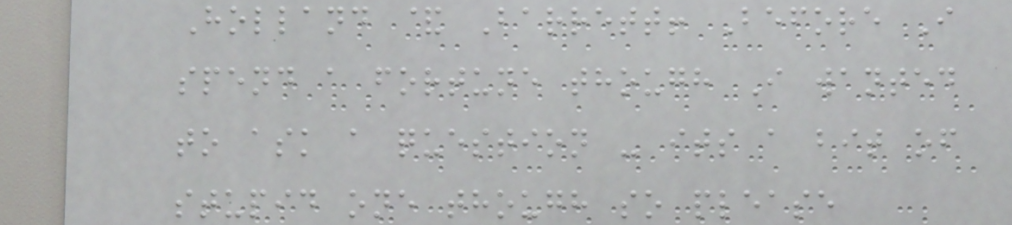Holland & Barrett! Before I
spend a fortune though I wanted
to ask a question - its a bit of
stupid one though so please
